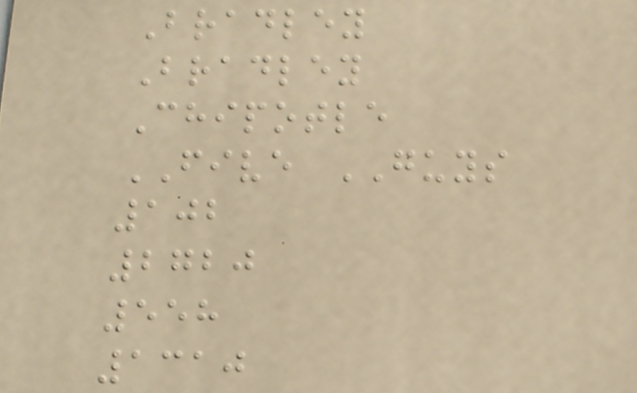Bradley
Bradley
Chipotle
FIVE GUYS
102
2720
558
1310
